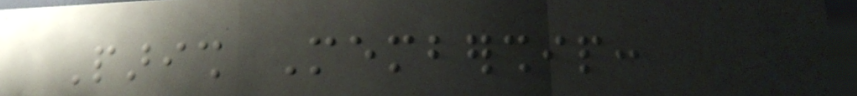Parish Membership:
